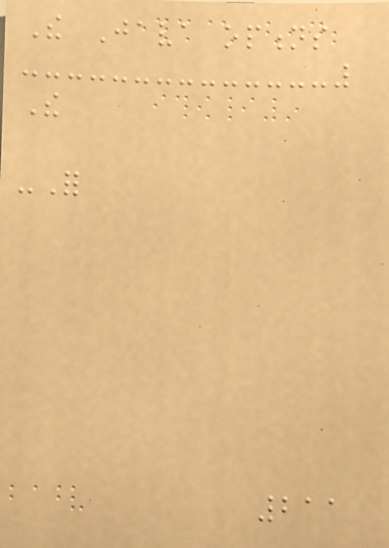The Java options
The
-For
211
